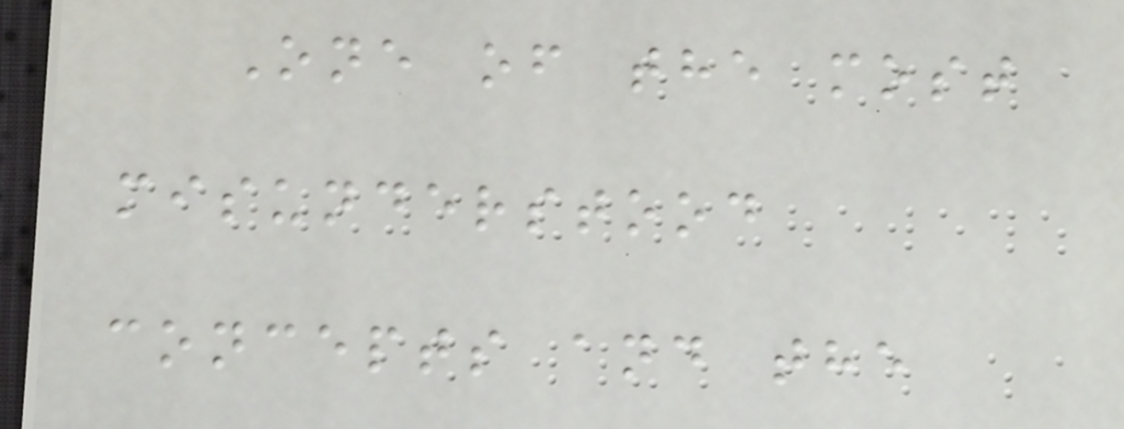One of the most
misunderstood
concepts and the
